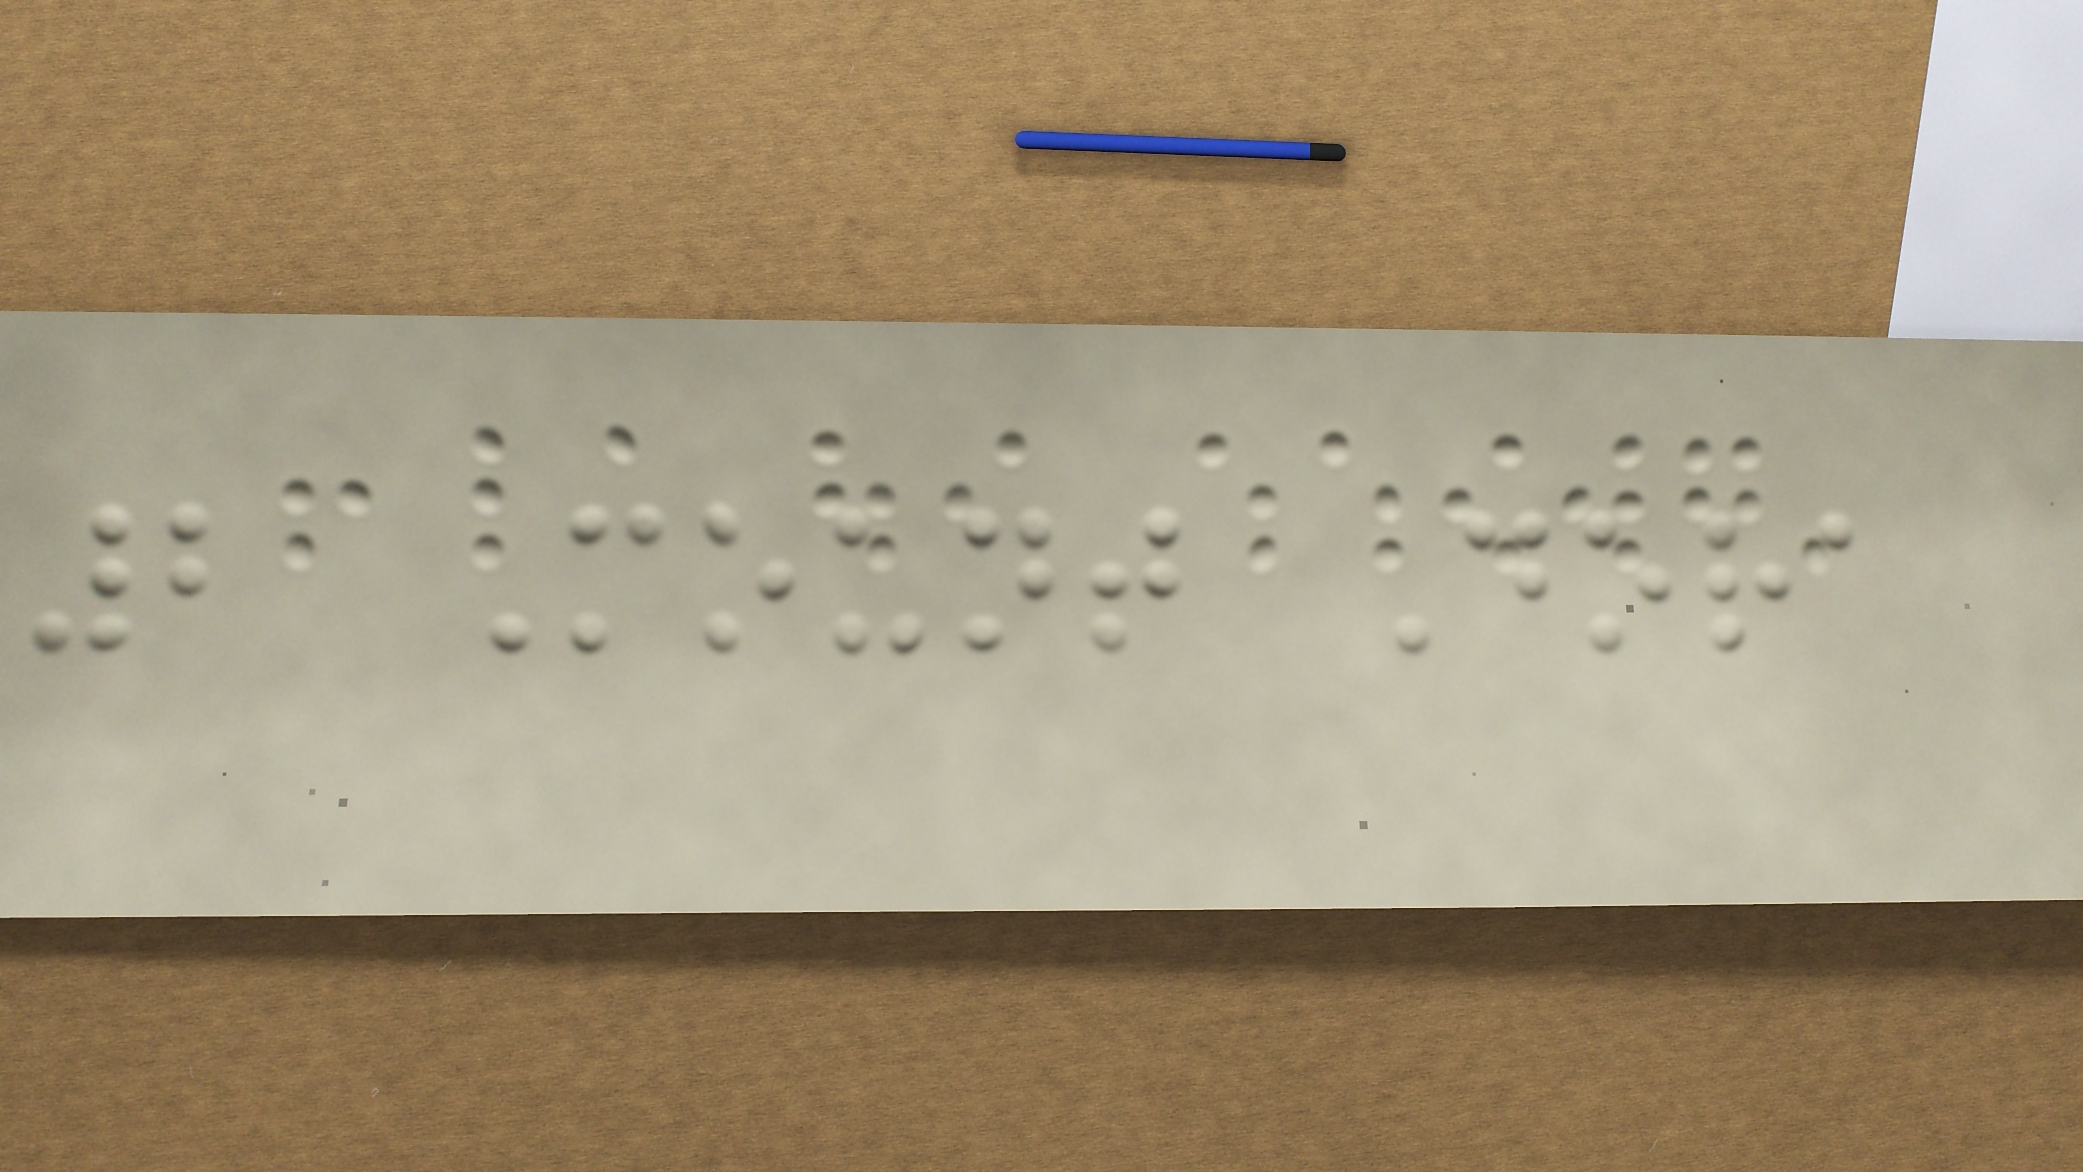2 Mount Dora
